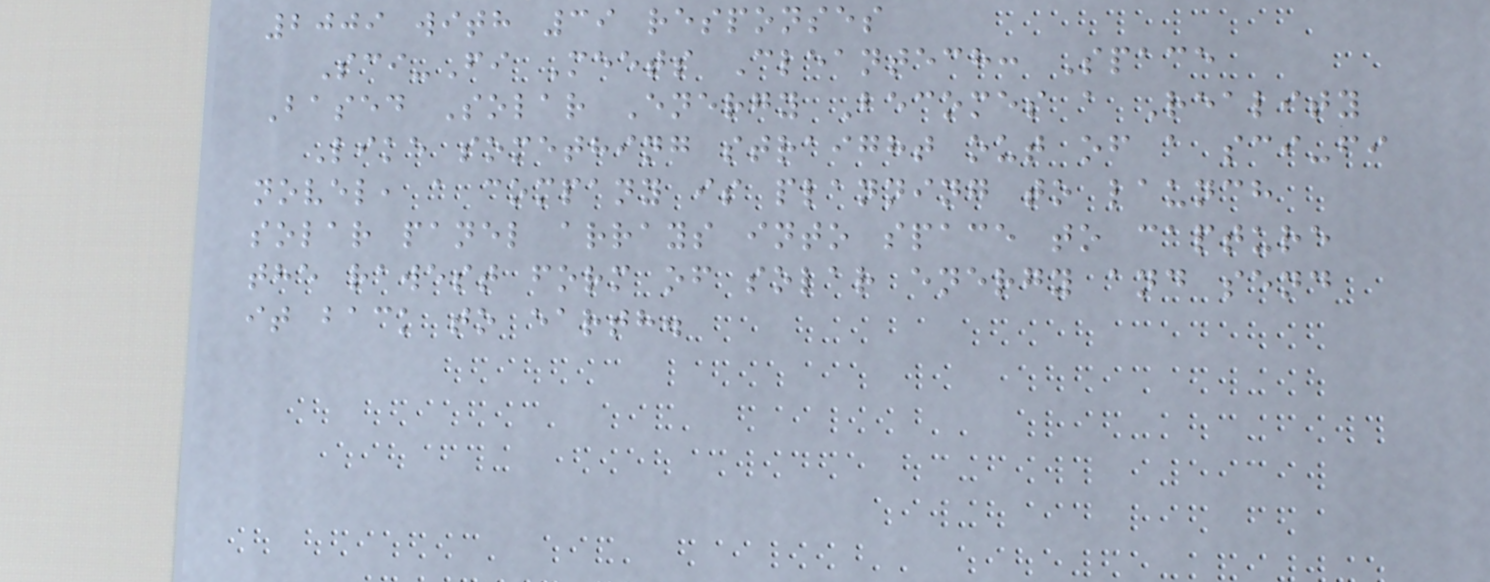2009 with 39 responses
Sci-Fi Meets Cleantech: Space
Based Solar Energy Becomes a Reality
Like something straight out of a sci-fi
novel, a company is planning to launch
solar panel arrays into space to capture
the rawest form of solar energy and send
it back to earth.
